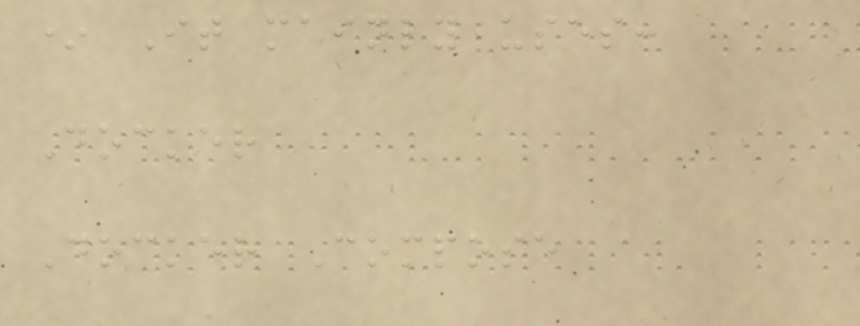* It mainly uses:
Docker
Docker Compose
